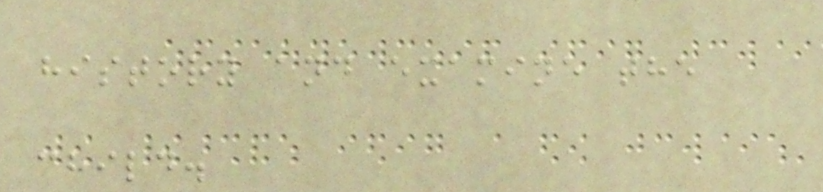history and examine the
child.
